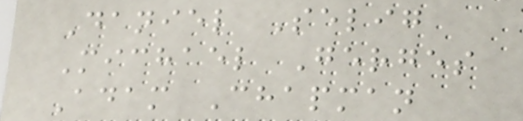Daniel Selig
Michael Gerges
Adam Chapman
